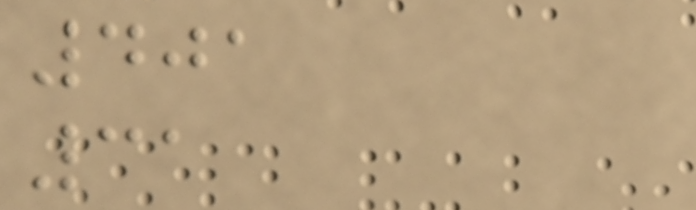401
31
